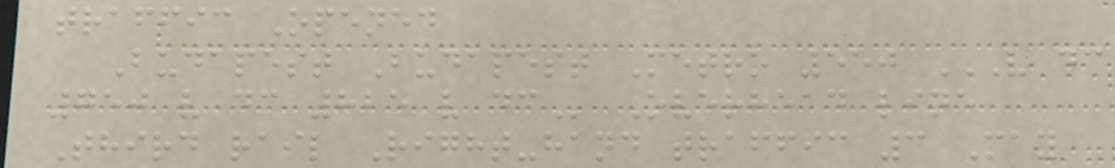traffic Opened
Budapest Budapest Metro 550 V DC
750 V DC 825 V DC Overhead line
Third rail Right-hand traffic 3 May
